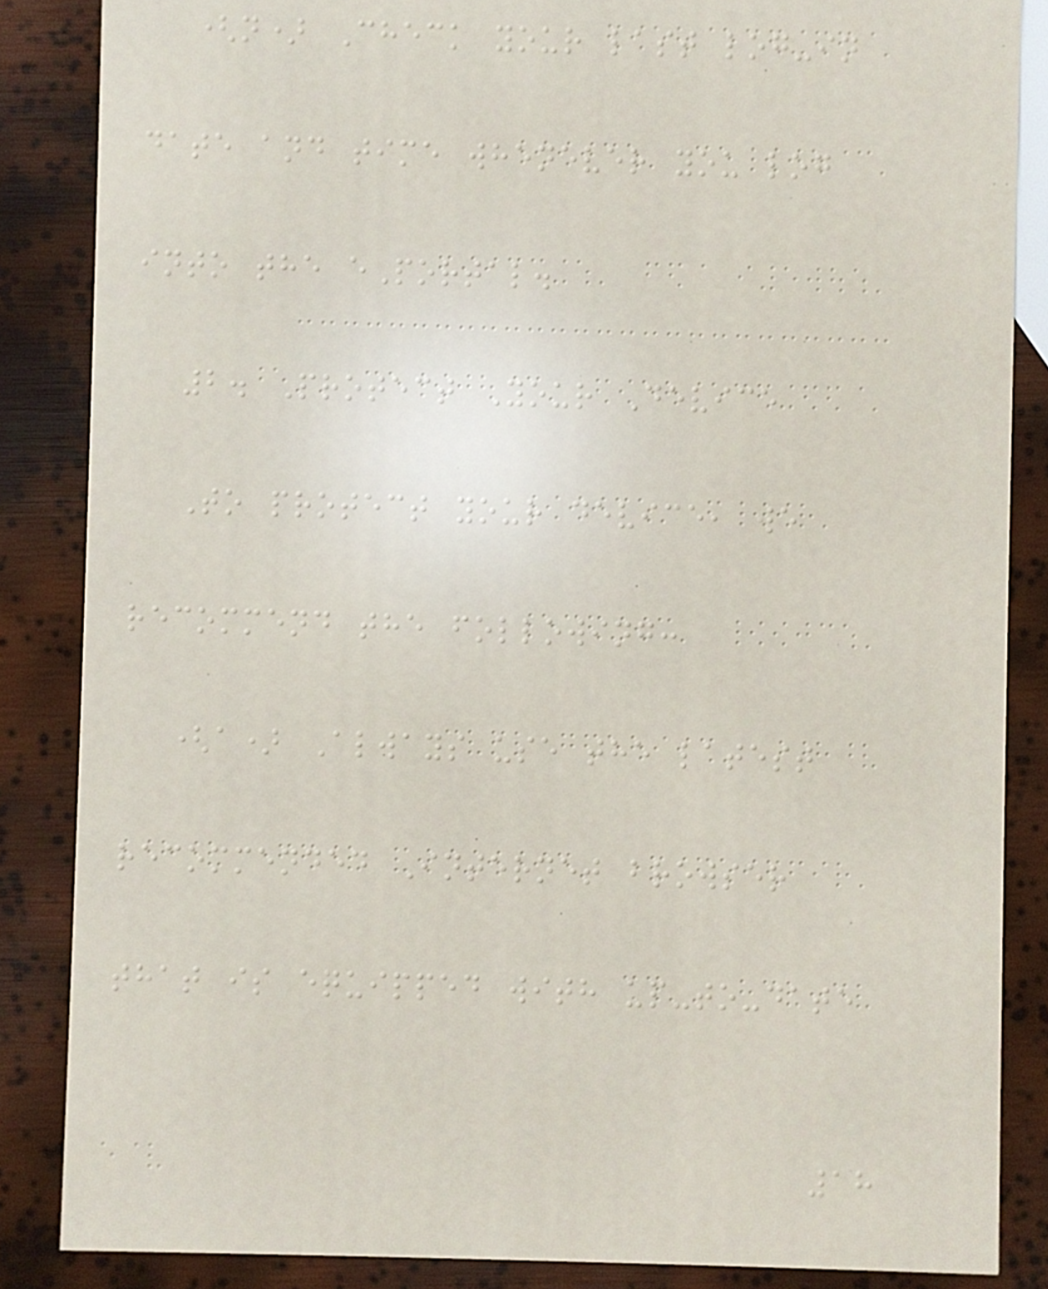(n) Check your last log-in
date and time whenever you log
into the ePortal.
2. Protect Your Device
To protect your device, we
recommend the following:
(a) Always use the latest
recommended Internet browser
that is equipped with up-to-date
18
